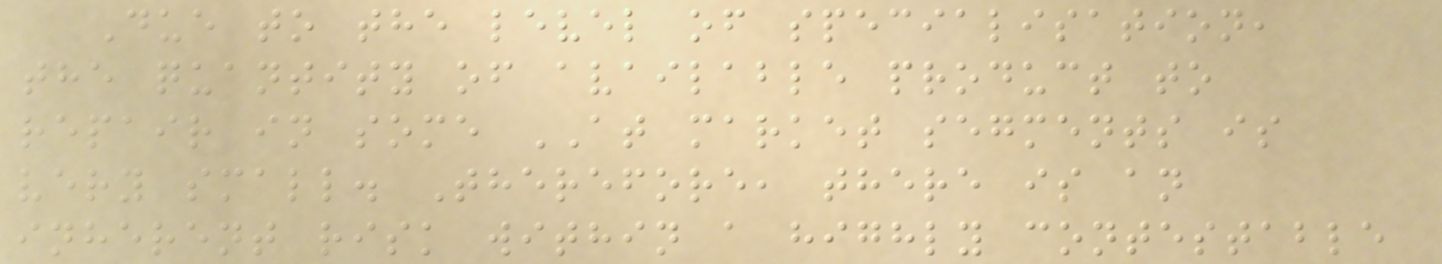Due to the level of specialisation,
the quantity of available product to
repair in some AT market segments is
very small. Therefore, there is an
inherent risk within a highly contestable
